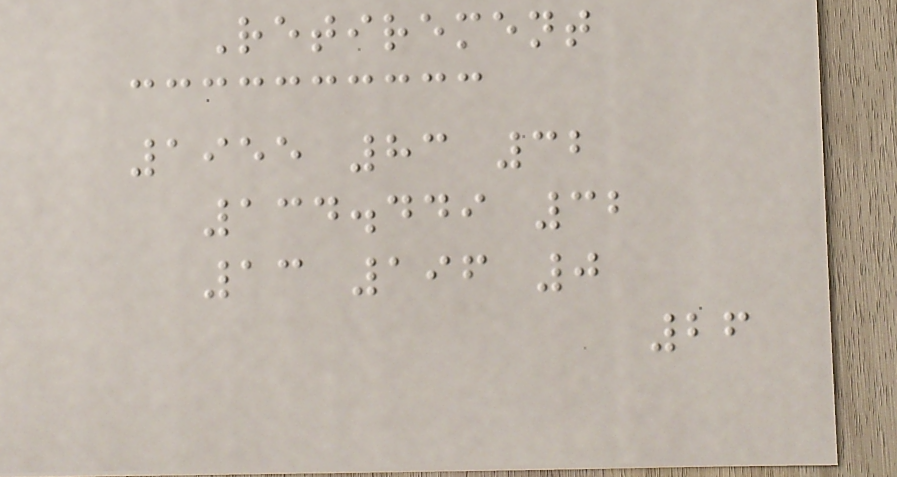Retirement
1955 83 32
134.449 32
13 196 0
26
